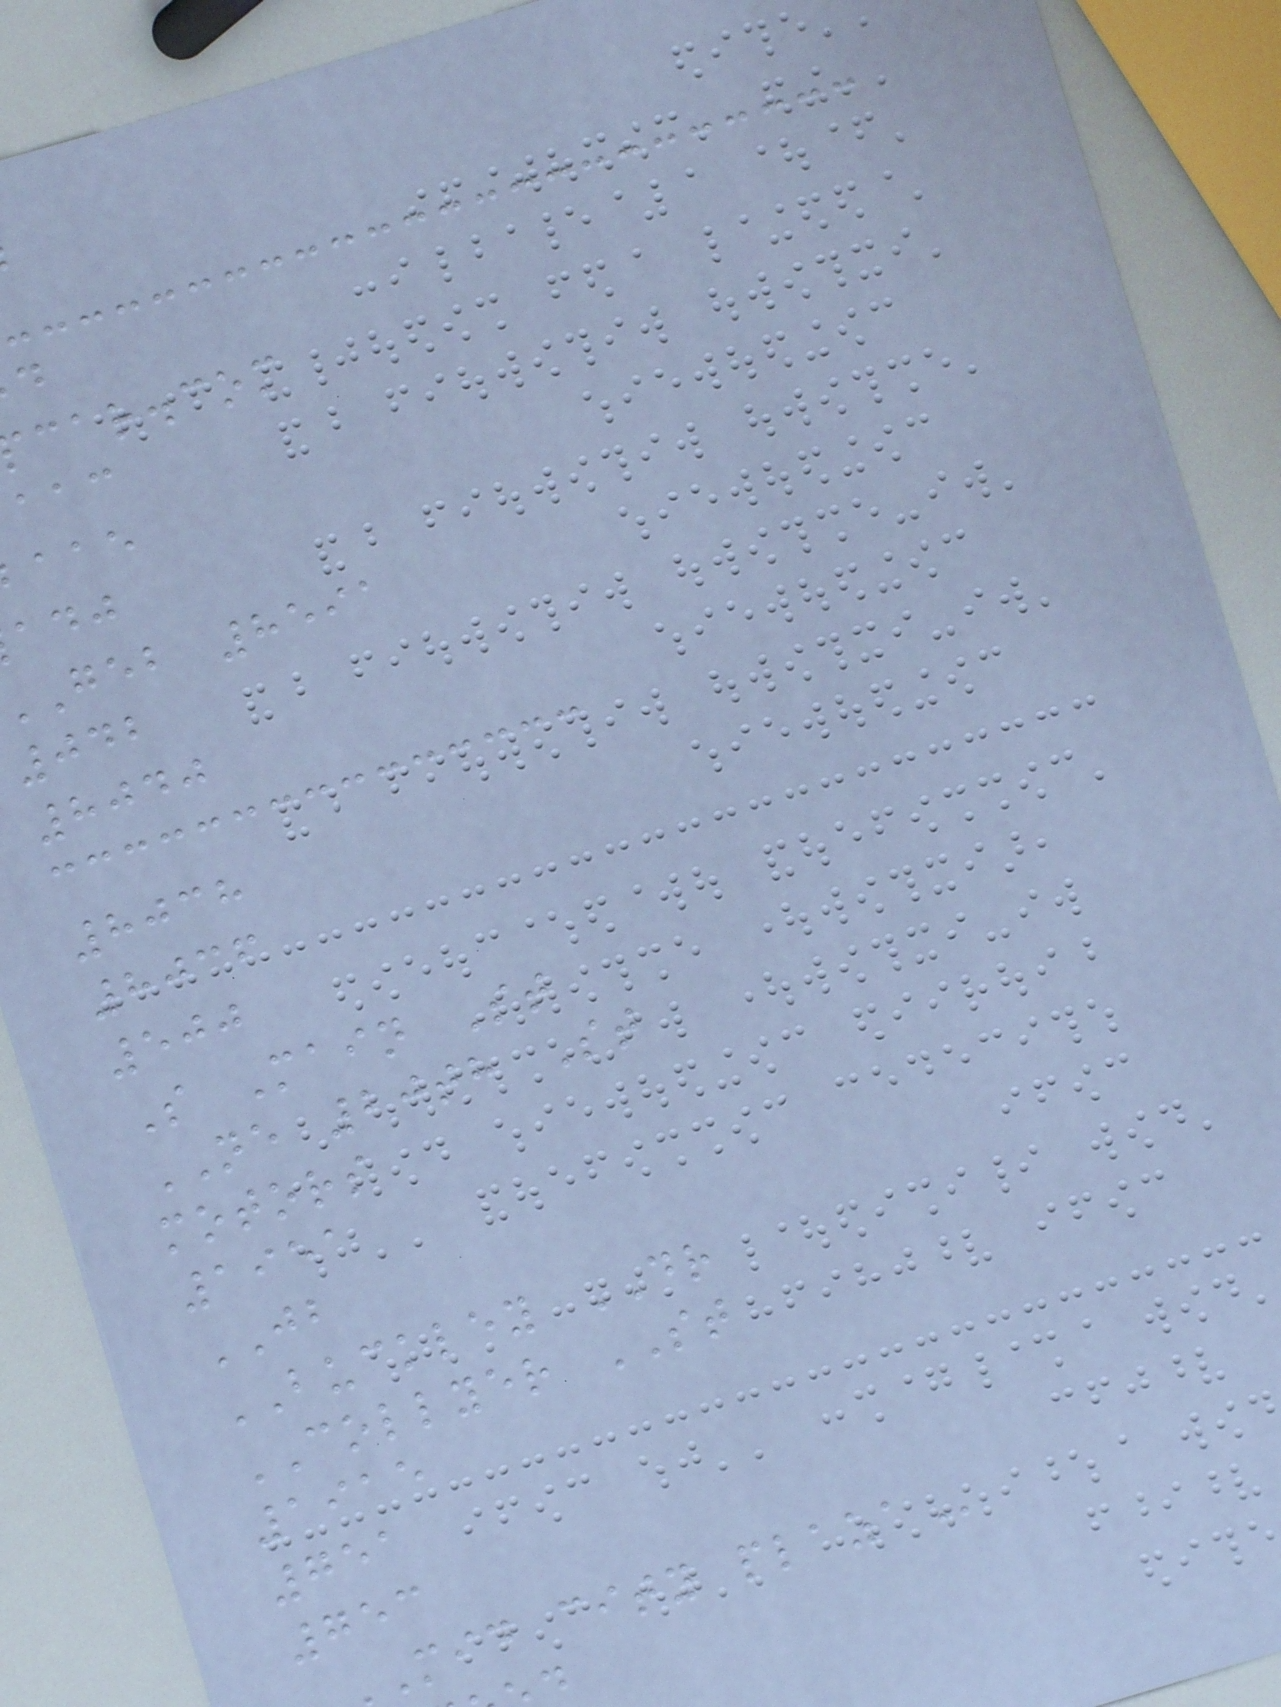car.com
geb 8591
042
8040
8038
8036
500
S Main St
NE 20th St
motors
1951
JB
BUCKLEY DR
COLLYER ST
1915
751
753
mid city
